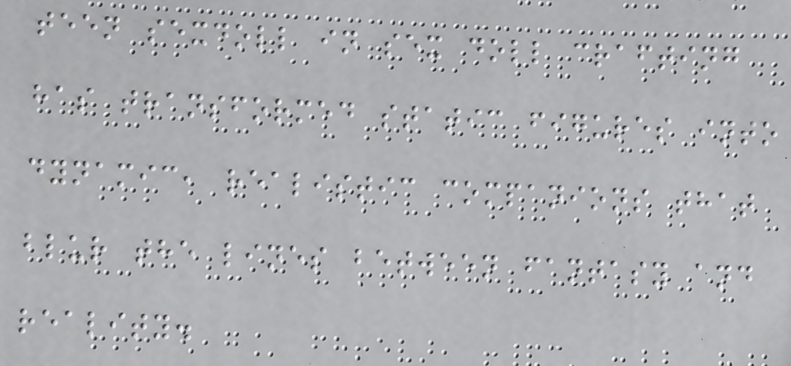teen sexdoll in sex doll crafting
has transformed static figures into
dynamic, realistic companions that
blur the lines between fantasy and
reality.
